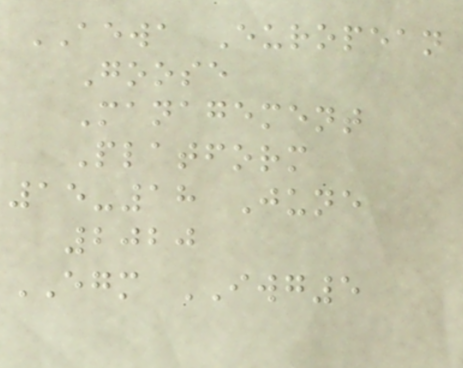AEWA European
Goose
Management
Platform
15-18 June
2020
EGM IWG5
